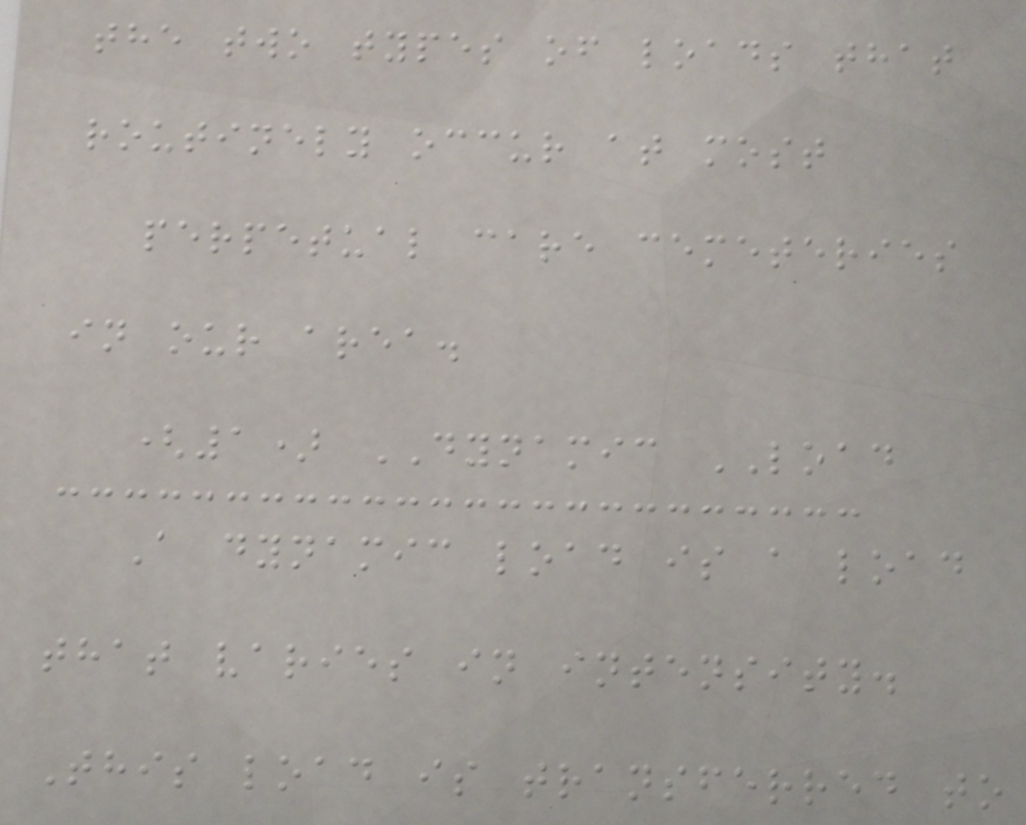the two types of loads that
routinely occur at most
perpetual care cemeteries
in our area.
(1) DYNAMIC LOAD
A dynamic load is a load
that varies in intensity.
This load is transferred to
